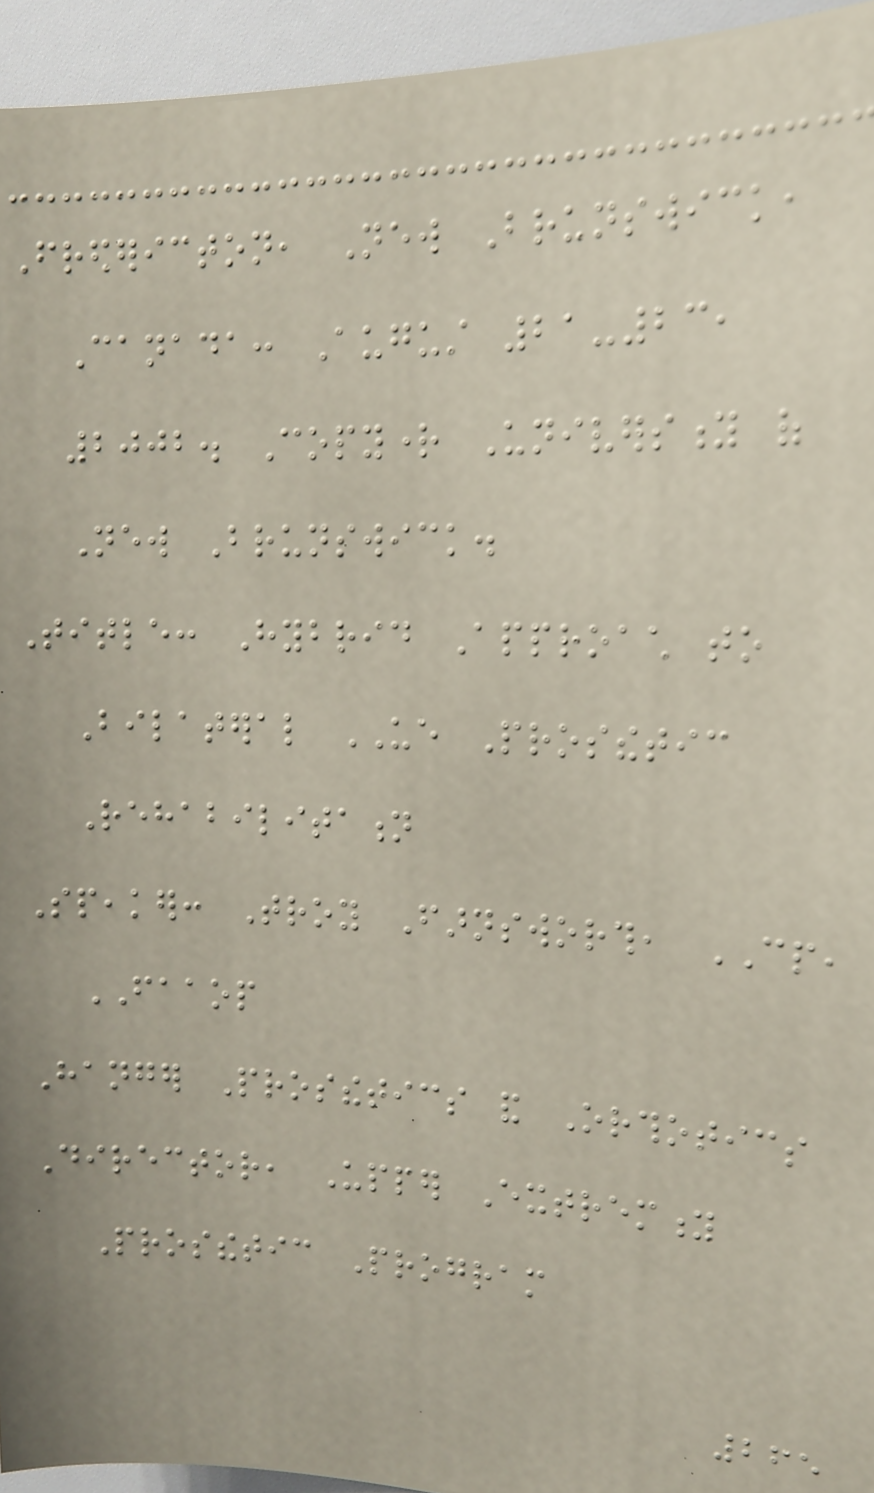Fredericton, New Brunswick,
Canada: August 21-23,
2002. Copyright University of
New Brunswick.
Title: Hybrid Approach to
Bilateral UE Prosthetic
Rehabilitation
Speaker: Troy Farnsworth, CP,
FAAOP
Hanger Prosthetics and Orthotics
Director, Upper Extremity
Prosthetic Program
265
